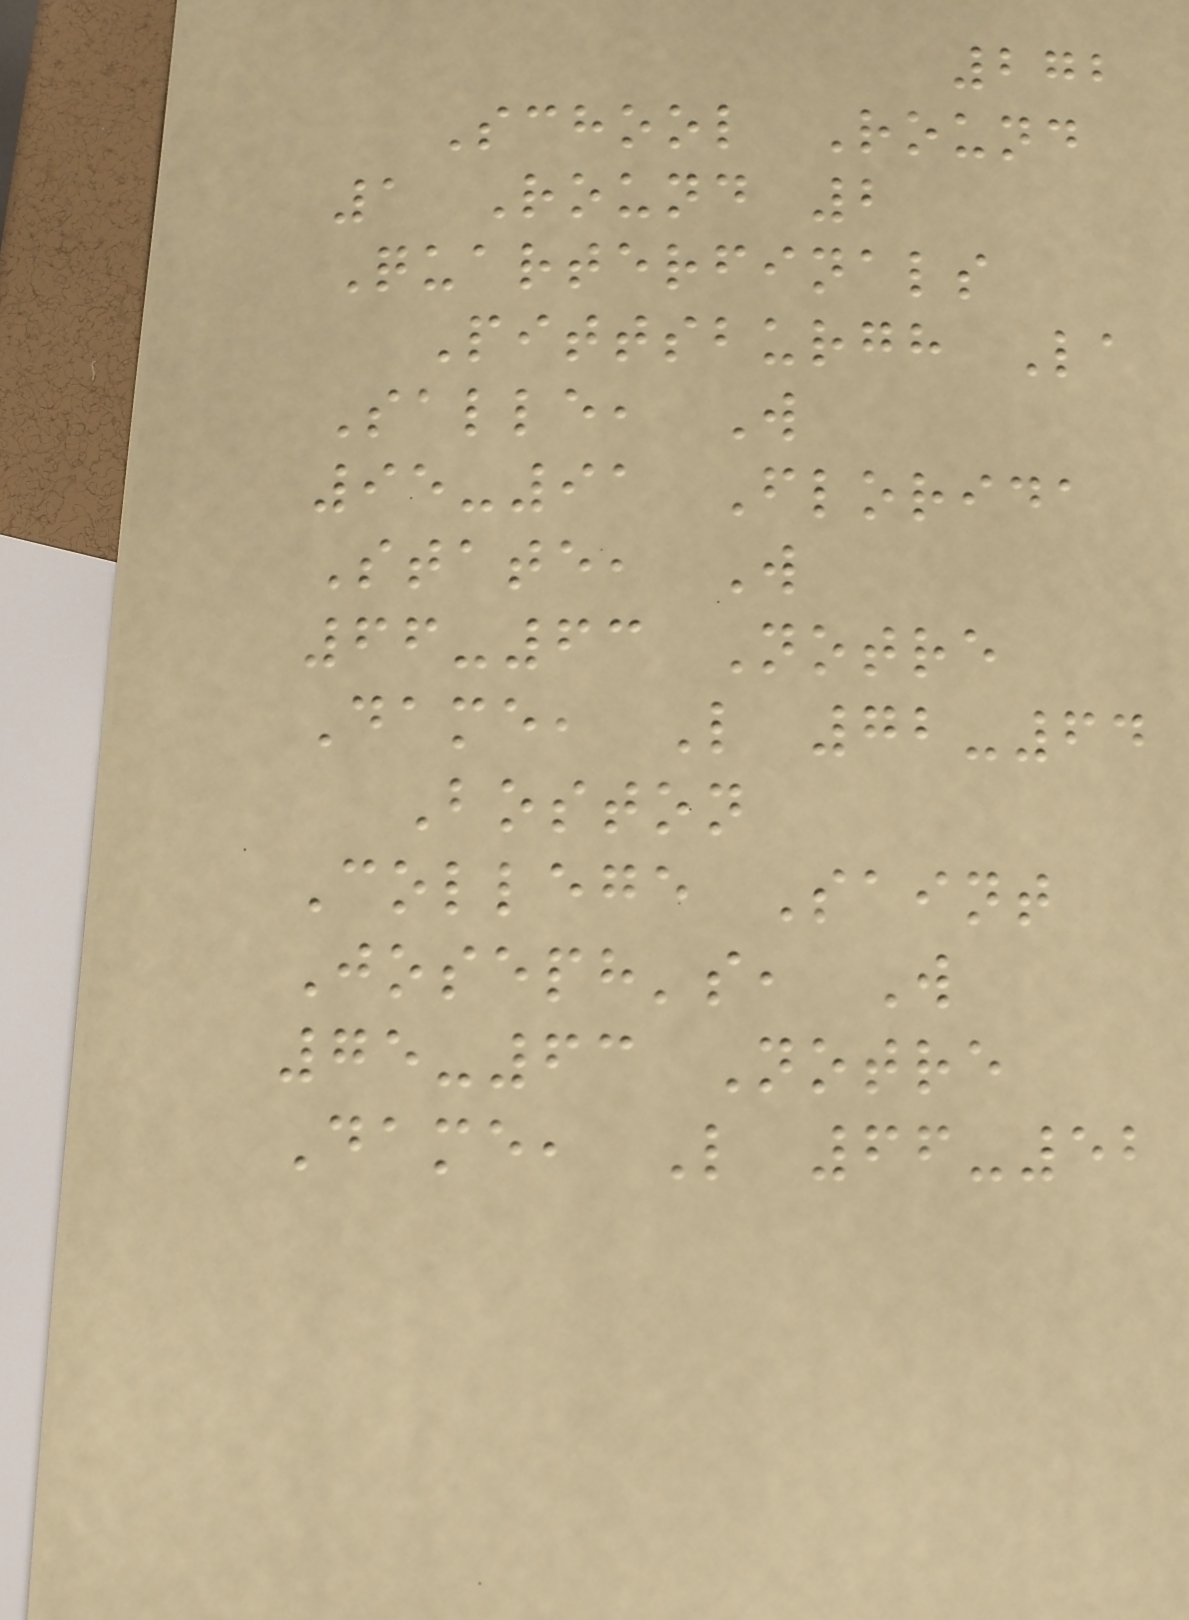272
School Round
1 Round 2
Quarterfinals
Pittsburgh La
Salle, W
95-91 Florida
State, W
66-63 Notre
Dame, L 72-64
Boston
College Saint
Joseph's, W
75-63 Notre
Dame, L 66-52
